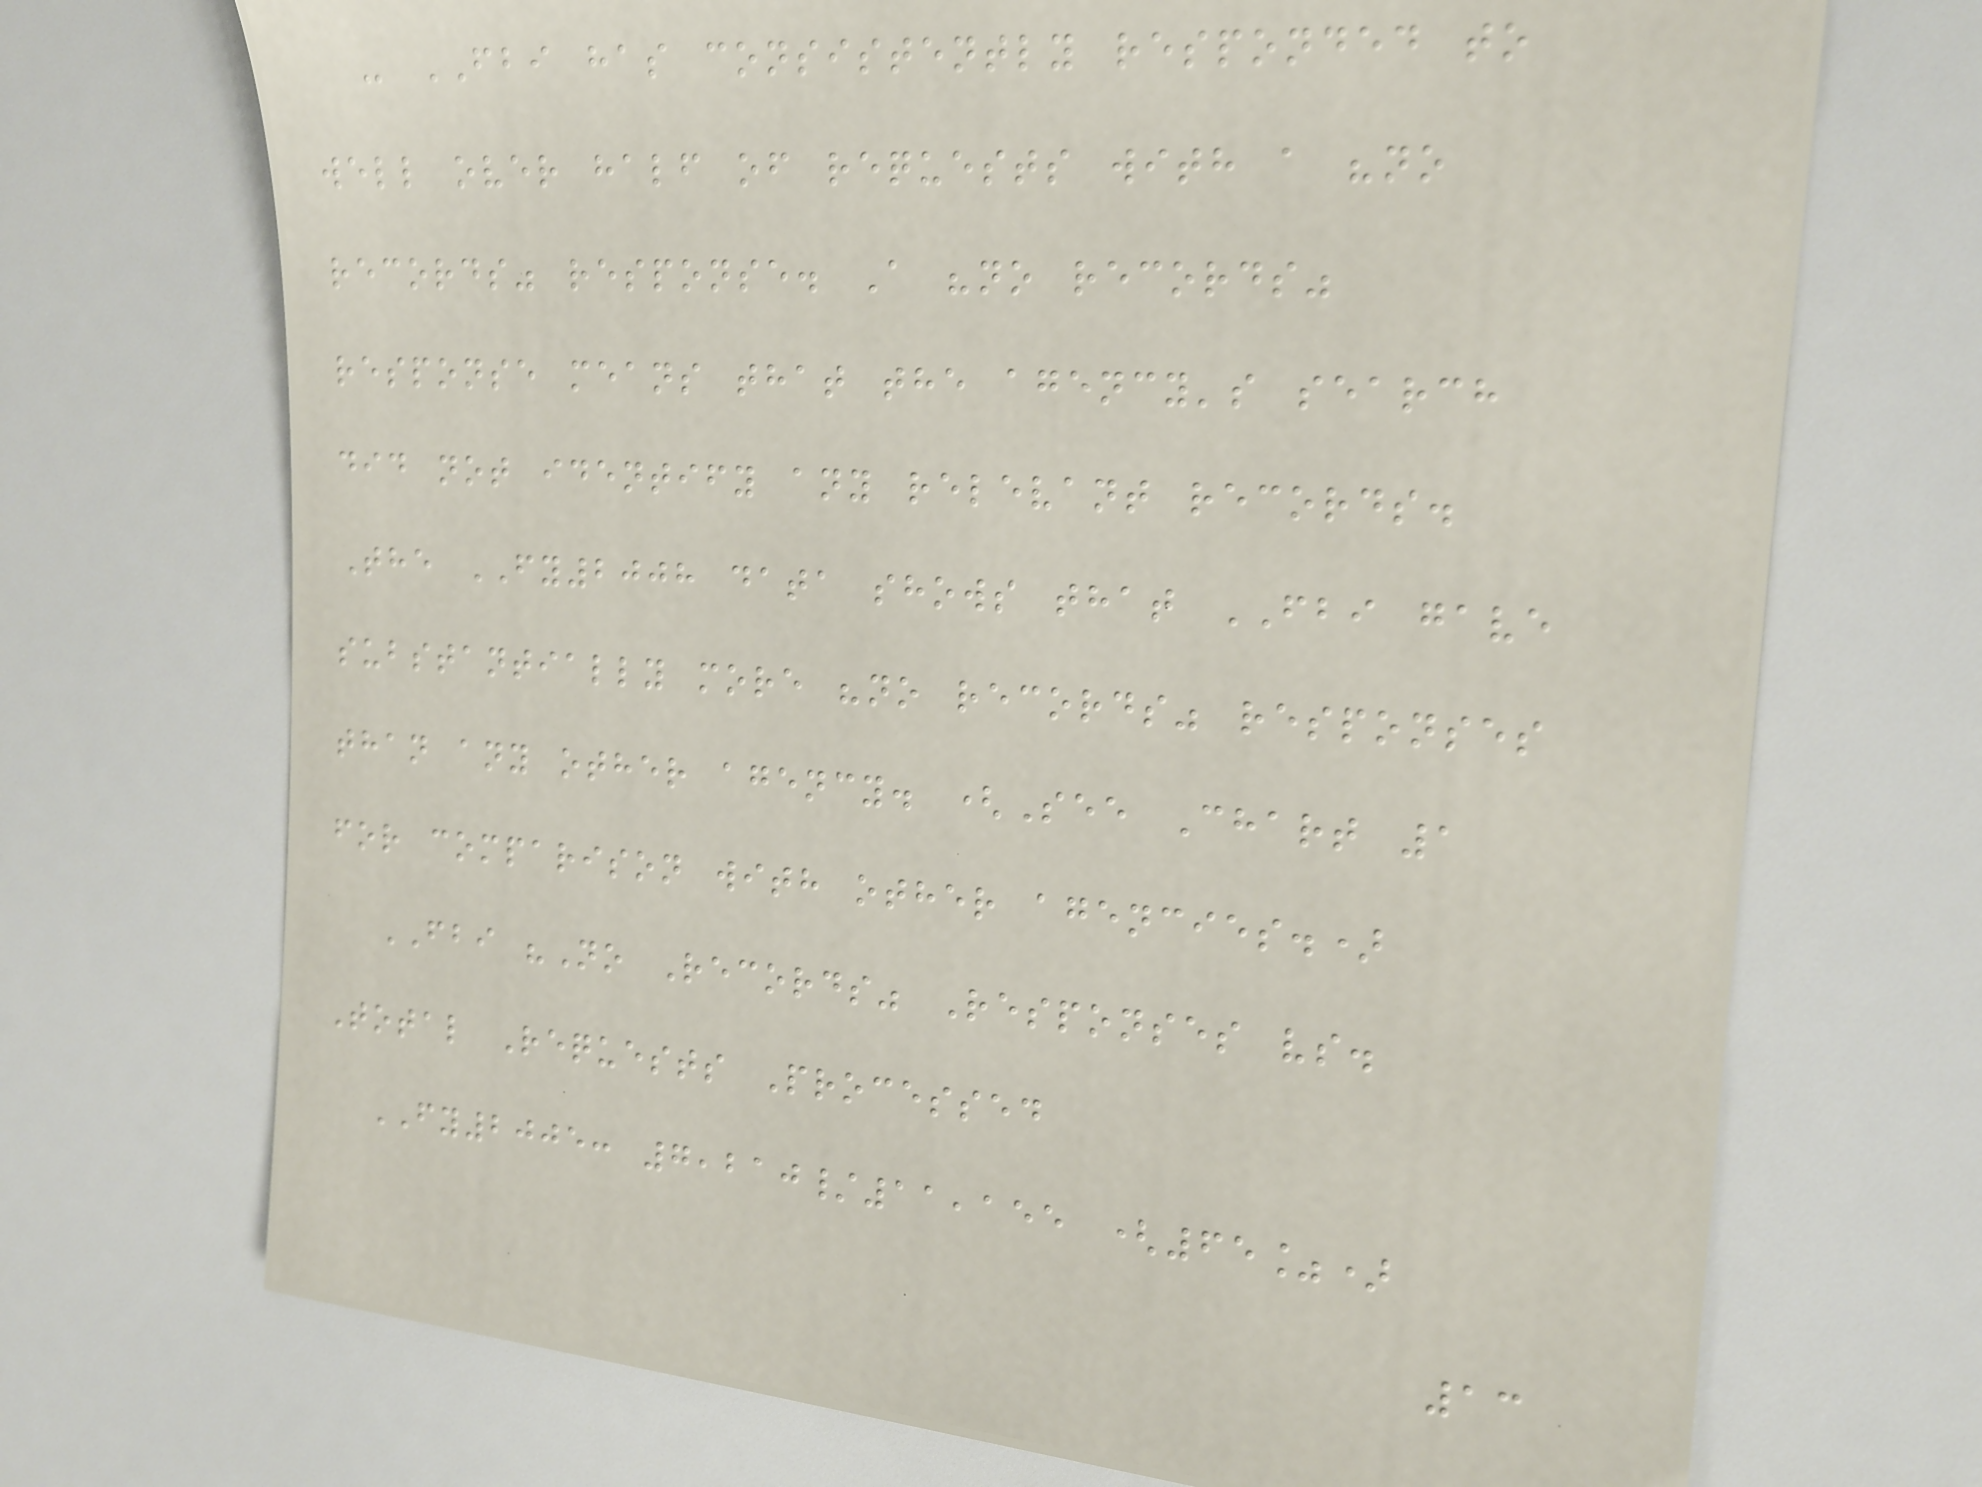- FBI has consistently responded to
well over half of requests with a "no
records" response. A "no records"
response means that the agency's search
did not identify any relevant records.
The FY2008 data shows that FBI gave
substantially more "no records" responses
than any other agency. (See Chart 1
for comparison with other agencies.)
FBI "No Records" Responses vs.
Total Requests Processed
FY2005: 7,210/11,155 (65%)
13
